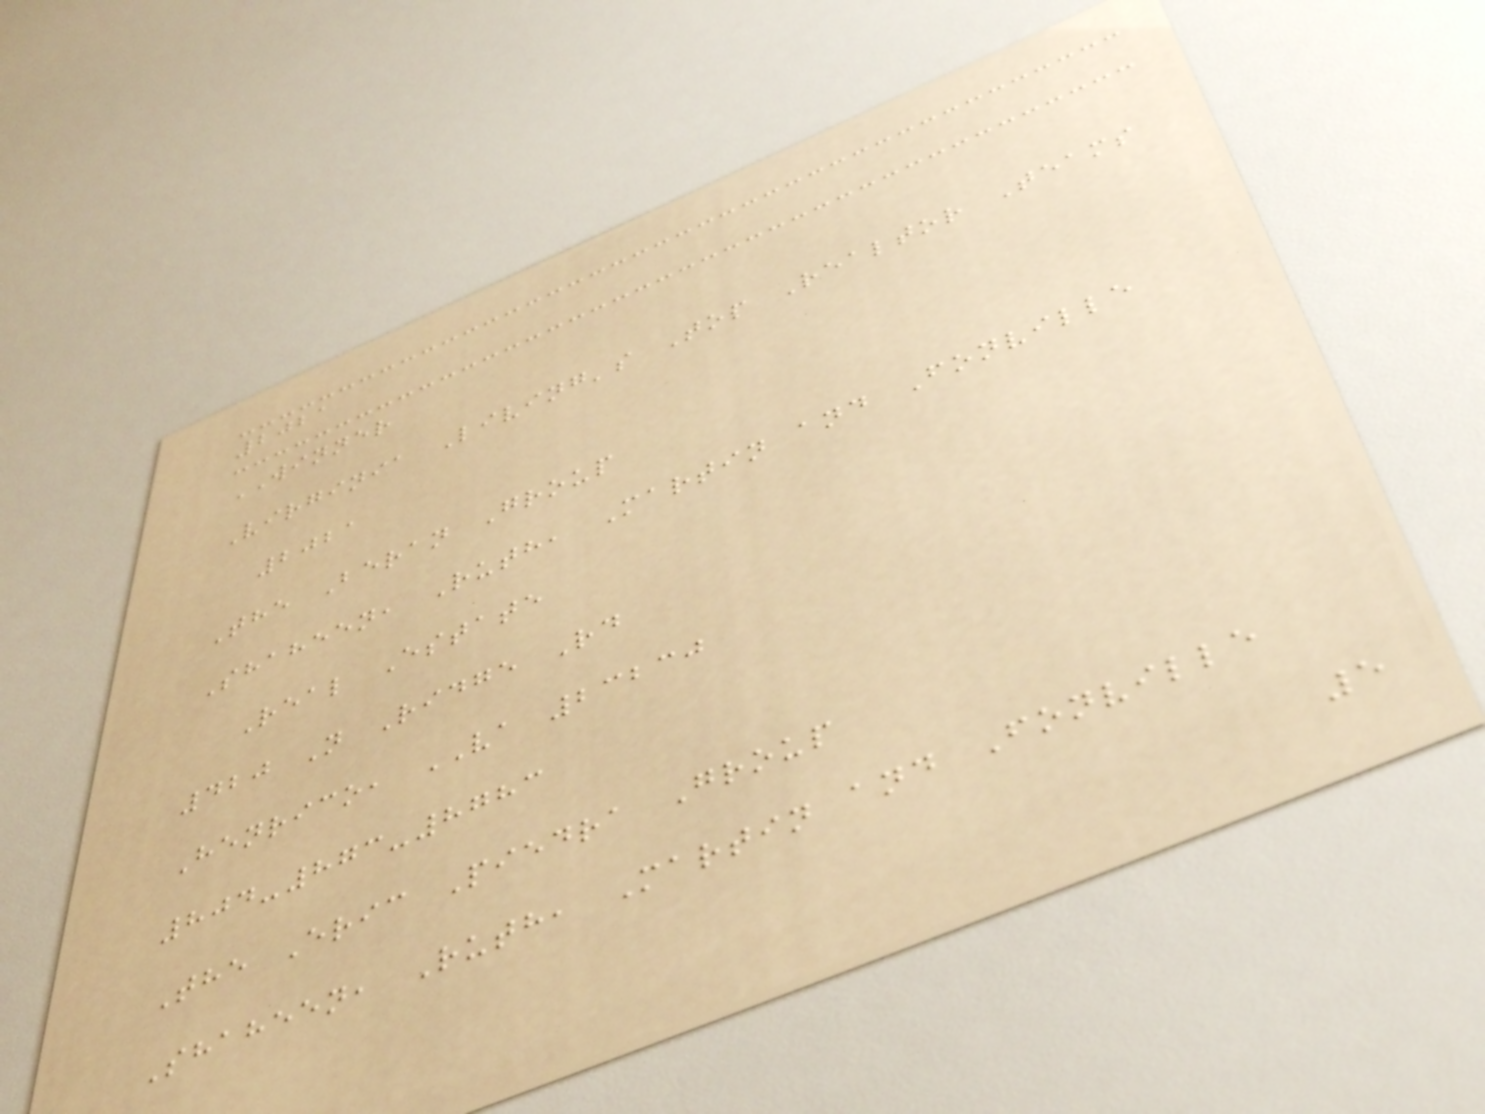2021
WINNER
Virginia Living's Top Realtor Teams
2021
The Beran Group
Shaheen, Ruth, Martin and Fonville
Real Estate
420 N Ridge Rd
Henrico, VA 23230
804-873-8783
The Eric Piedra Group
Shaheen, Ruth, Martin and Fonville
5
